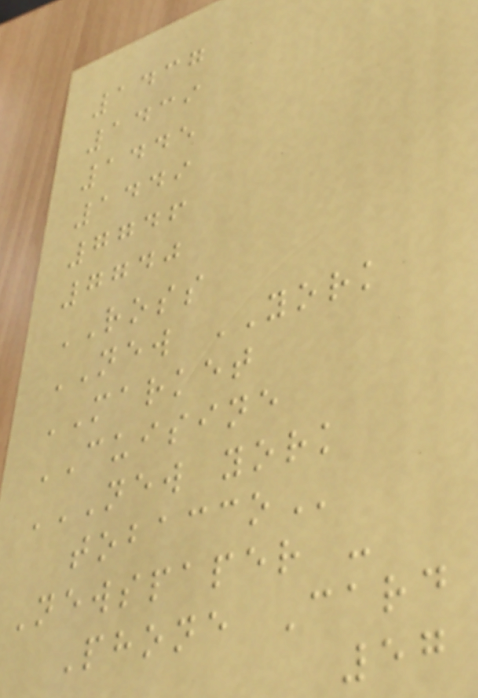1437
1439
1445
1449
7746
7740
ROSS
NEW YORK
MARKET
CUISINE
NEW YORK
TOBACCO
Newspaper -
Phone Card
57
